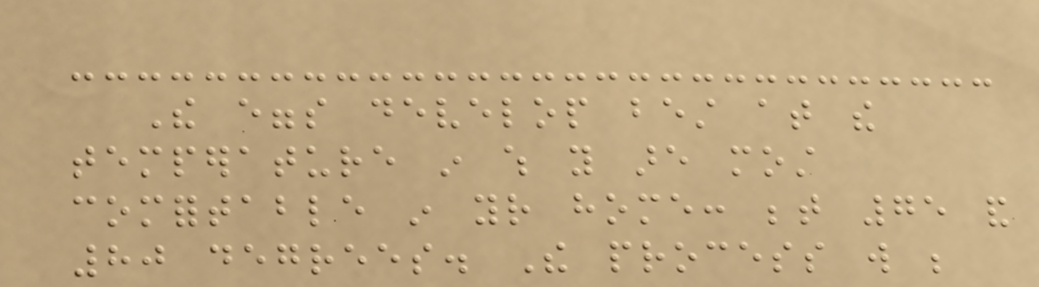The eggs develop best at the
temperature in which you are most
comfortable in your home: between 75 and
80 degrees. The process will be
